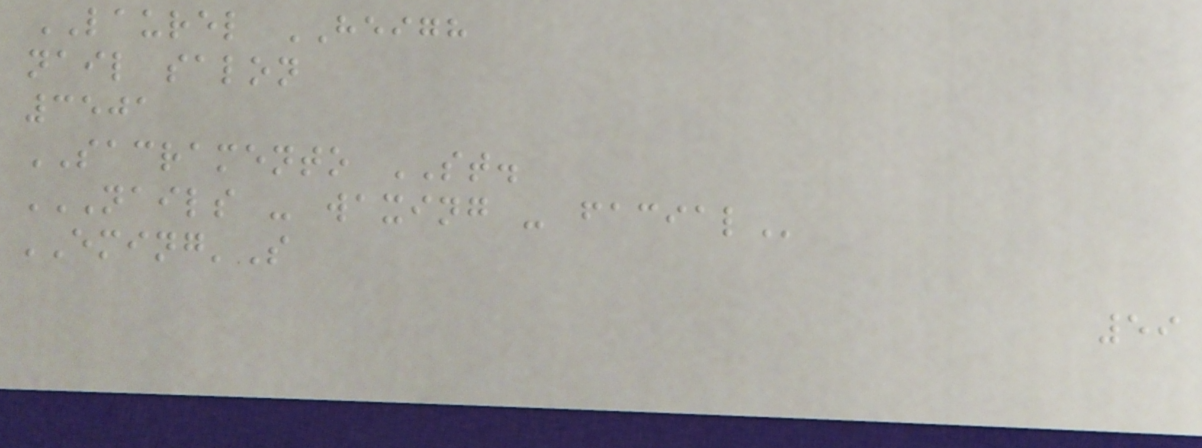LAUREL HEIGH
nail salon
3501
SACRAMENTO ST.
NAILS - WAXING - FACIAL
EMING'S
59
